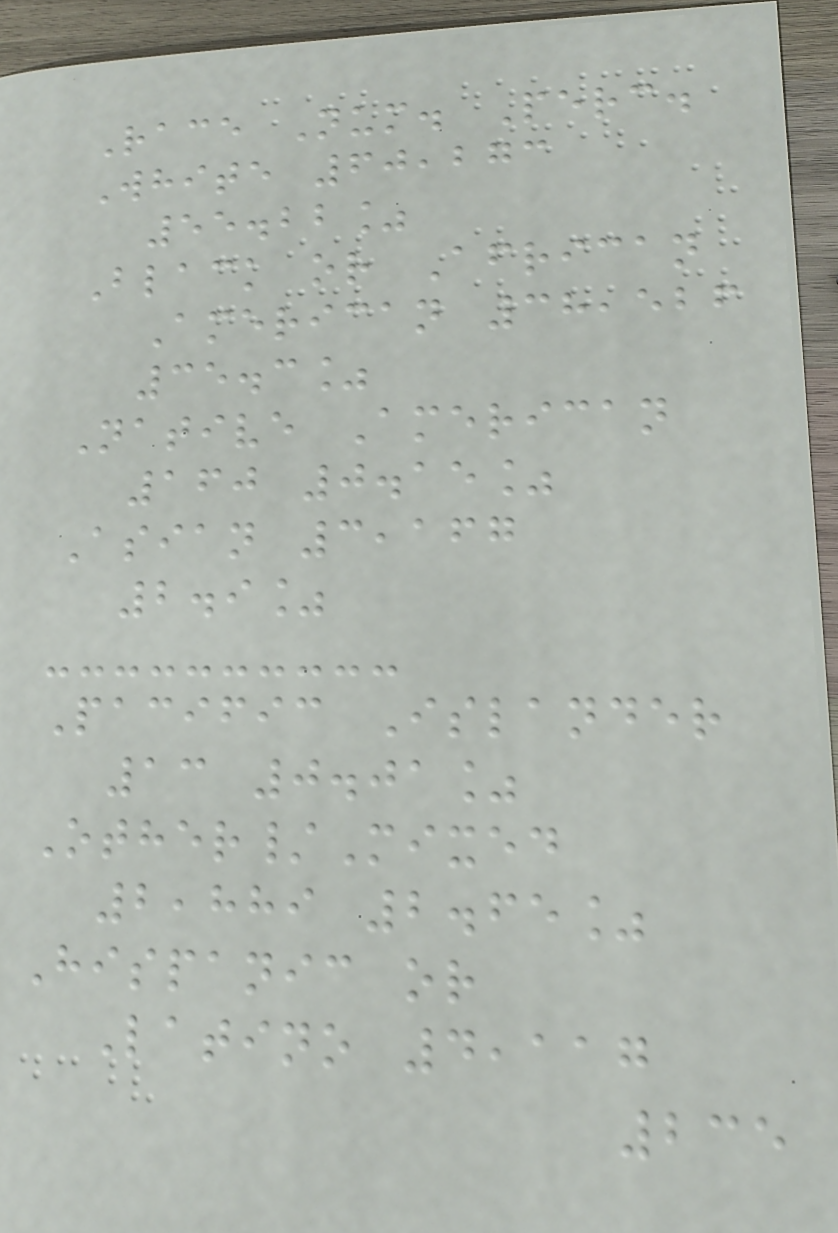Race Num. Perc.
White 60,273
55.22%
Black or African
American 38,526
35.3%
Native American
160 0.15%
Asian 3,167
2.9%
Pacific Islander
13 0.01%
Other/Mixed
2,889 2.65%
Hispanic or
Latino 4,117
235
